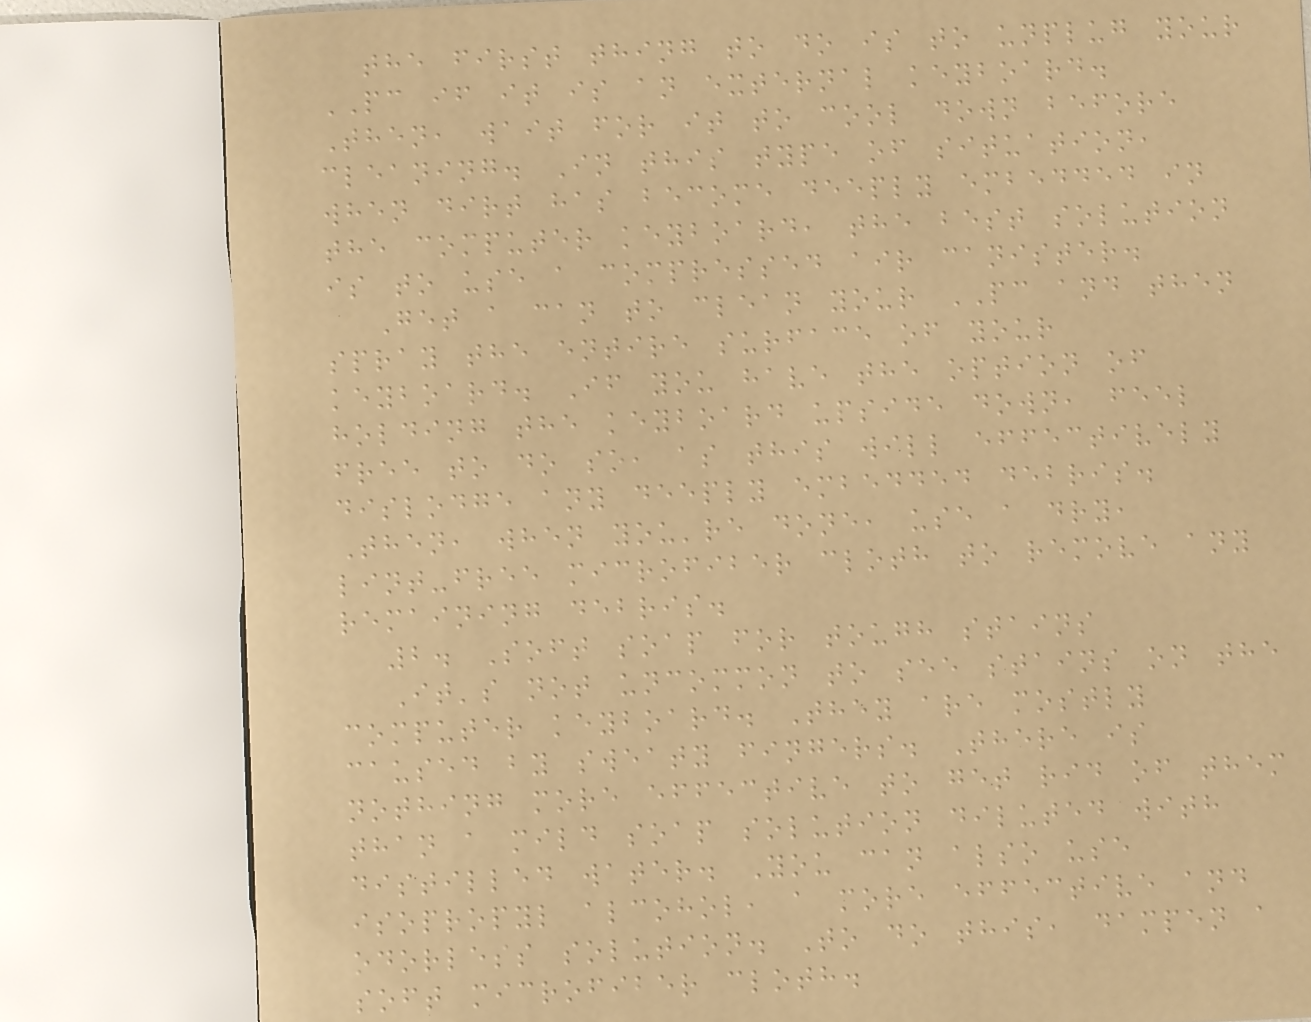the first thing to do is to unplug your
PC if it is an external keyboard.
Then, wait for it to cool down before
cleaning. In this type of situation,
when dirt has become deeply embedded in
the computer keyboard, the best solution
is to use a compressed air canister.
Get a can to clean your PC and then
spray the entire surface of your
keyboard. If you have the option of
holding the keyboard upside down, feel
free to do so, as this will effectively
dislodge any deeply embedded debris.
Then, when you're done, use a dry,
lint-free microfiber cloth to remove any
remaining debris.
2. Soft soap for tough stains
It's not uncommon to see stains on the
computer keyboard. They are mostly
caused by sweaty fingers. There is
nothing more effective to get rid of them
than a mild soap solution diluted with
distilled water. You can also use
isopropyl alcohol, a more effective and
odorless solution. To do this, dampen a
soft microfiber cloth.
